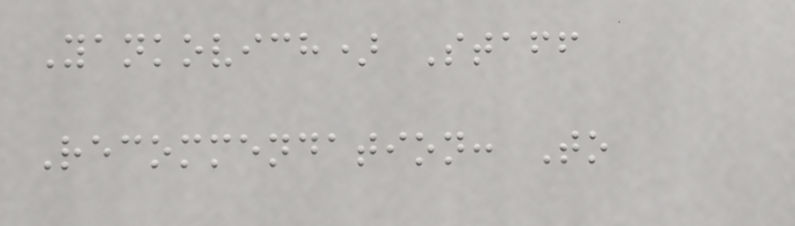Yankovich) Staff
Recommendation: To
